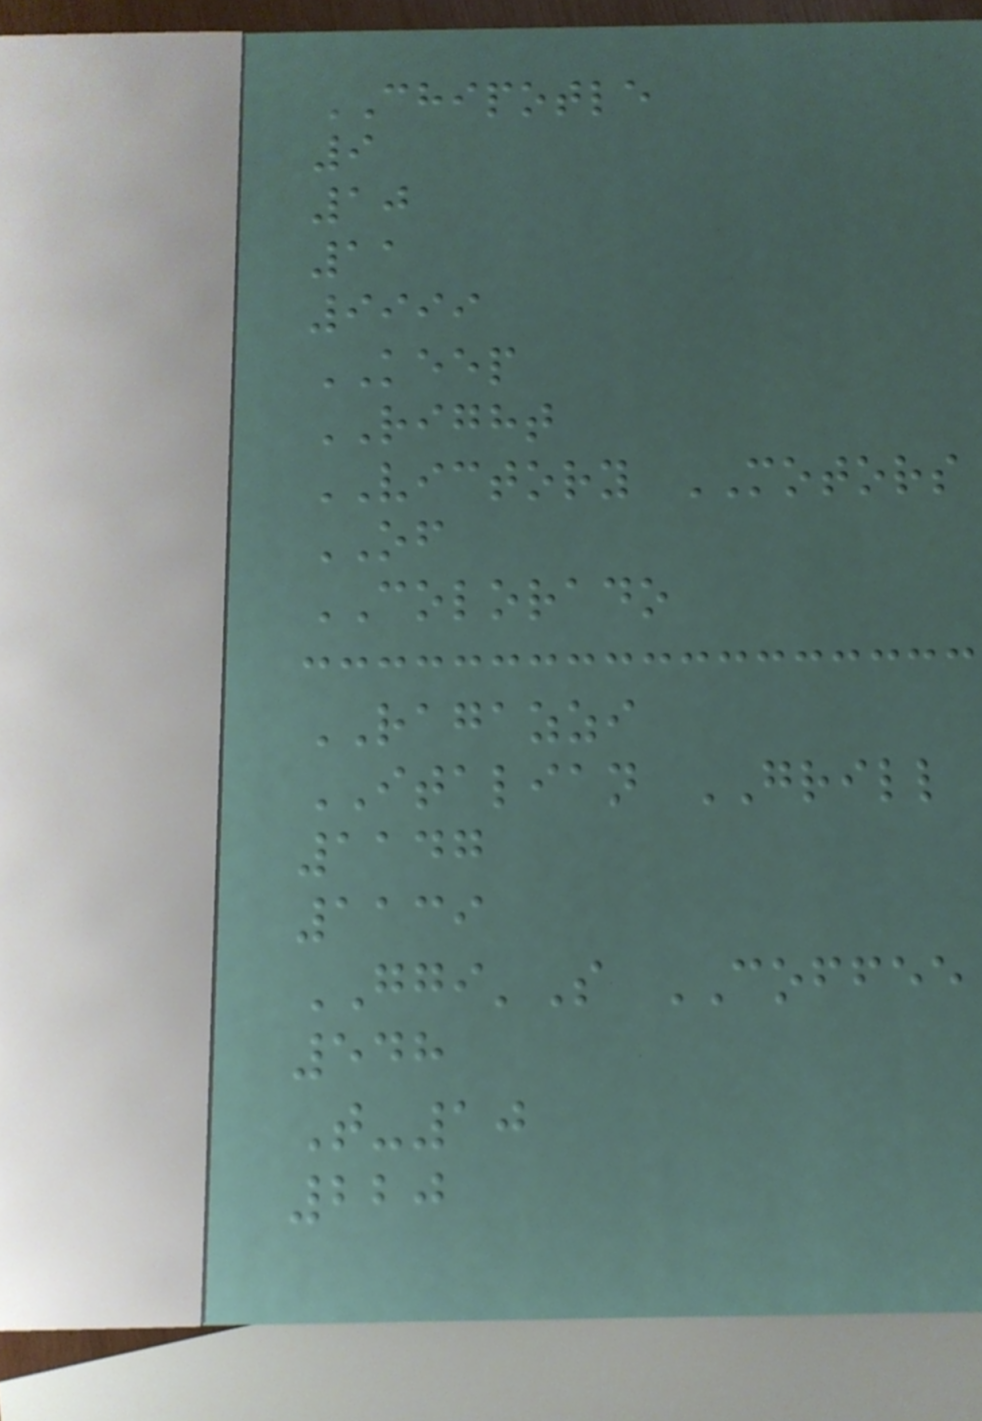CHIPOTLE
9
10
11
9999
KEEP
RIGHT
VICTORY MOTORS
OF
COLORADO
RAGAZZI
ITALIAN GRILL
1147
1139
GGI'S COFFEE
548
T-10
220
